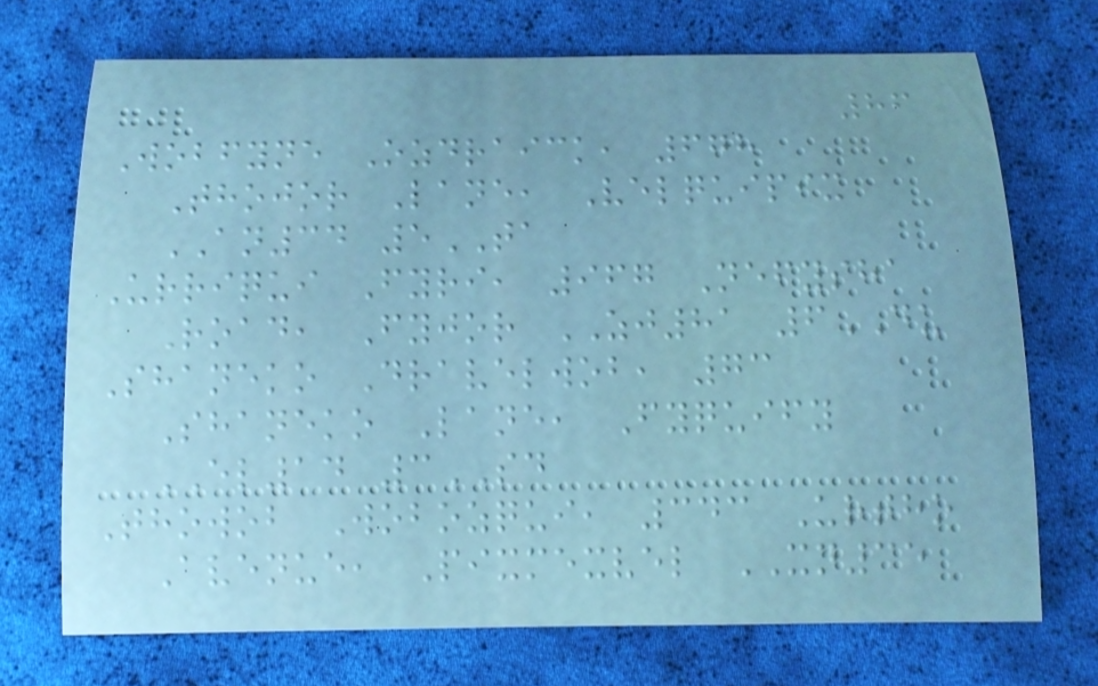86
Wobfyne Ozdraick, 678
Thojor Lane, Velquipix
AN34 5TA
Urriqui Fyri, 967 Nefysha
Road, Fyjor ZJ81 6DU
Shaneko Dravelwob, 73
Shaneko Lane, Fyquify
EL14 3SD
Thowob Wobozqui, 343 Urtho
Avenue, Pixmexvel XN35
